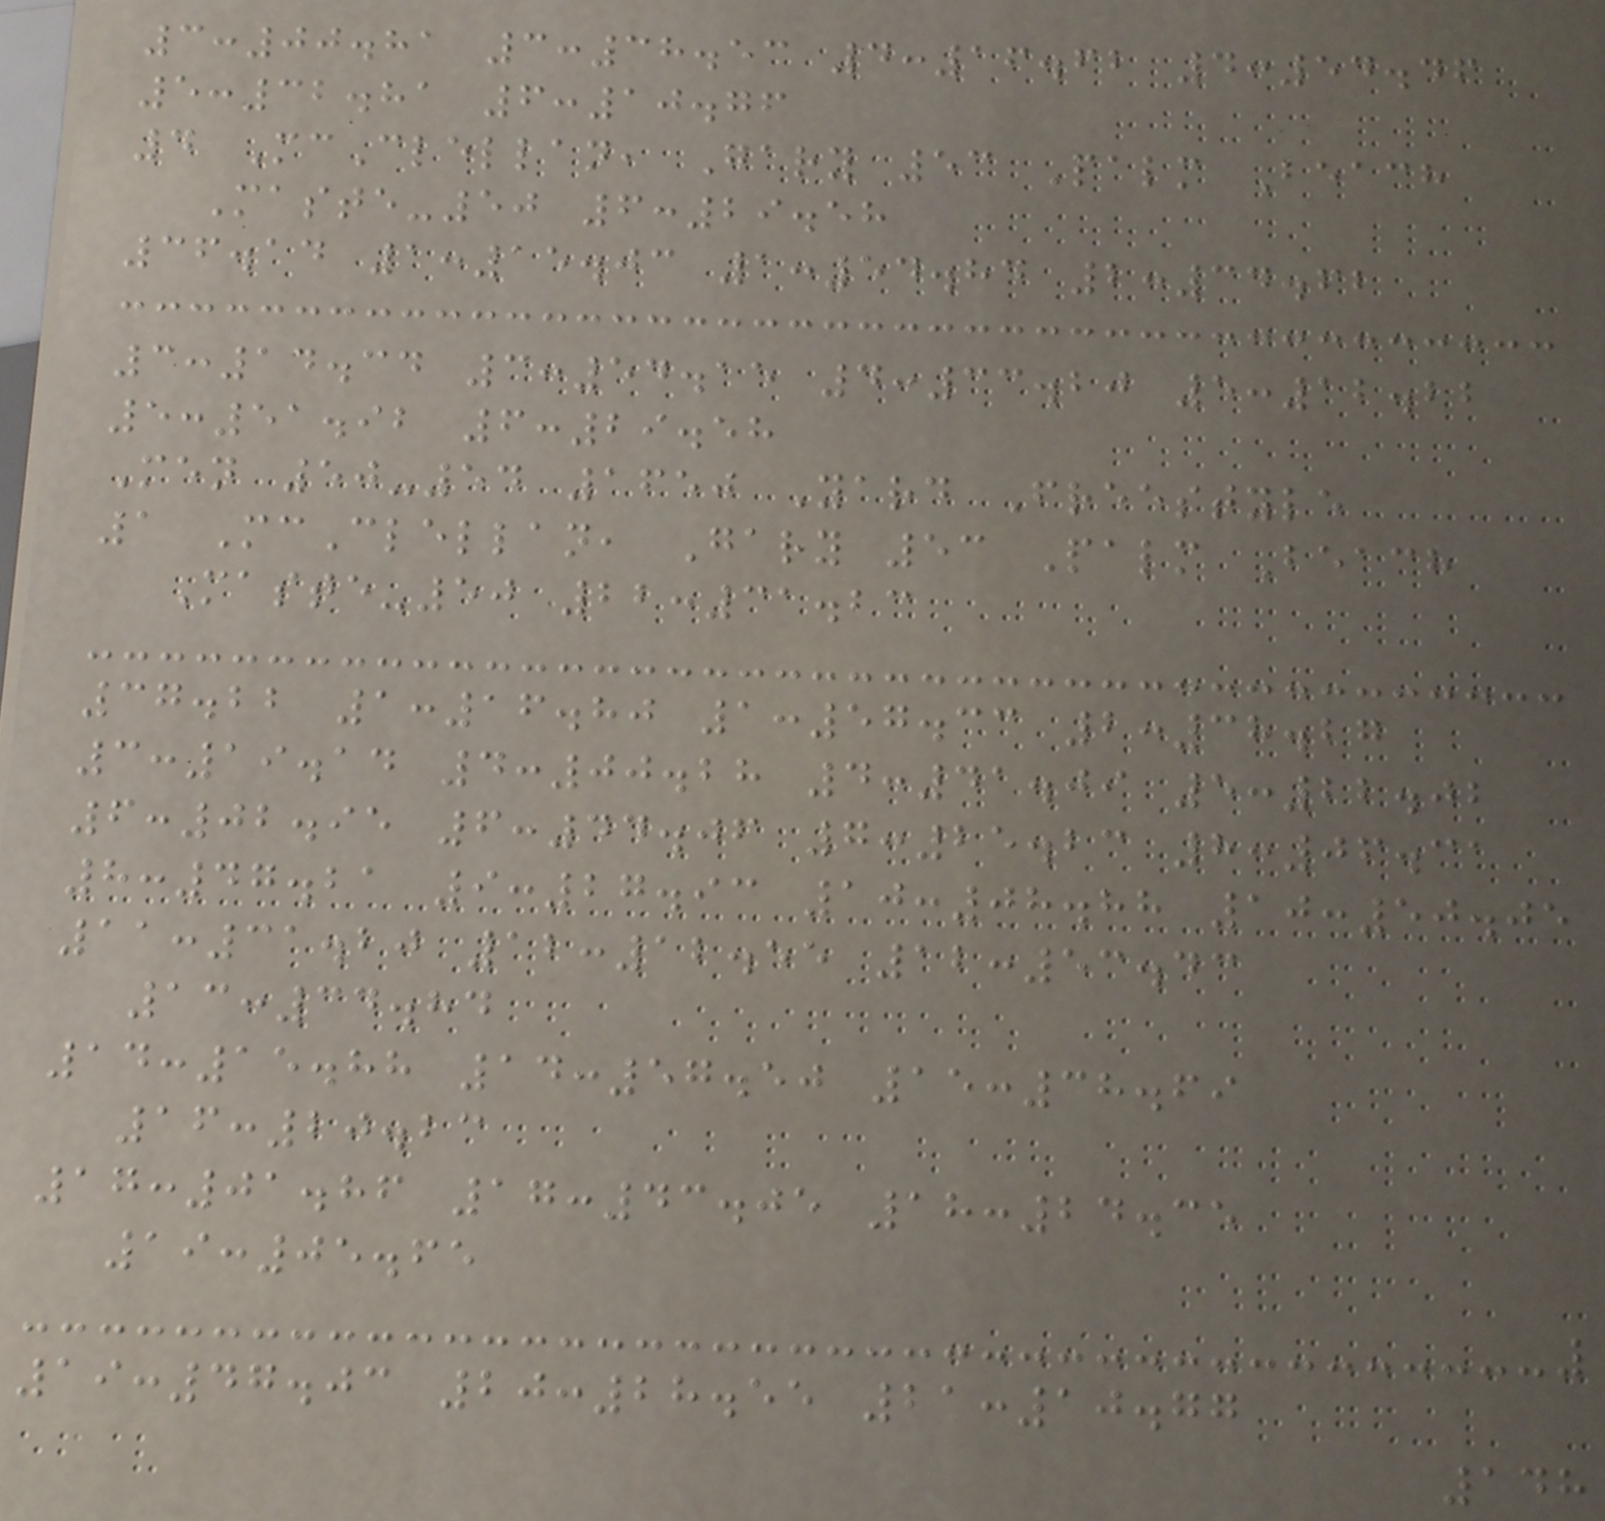3:00.81 3:38.53 4:16.62 4:54.46
5:32.81 6:10.76
4 McClellan, Gary 53 Palm Beach
Maste-50 6:29.58
36.14 1:15.03 1:54.84 2:34.62
3:14.34 3:54.15 4:33.20 5:12.22
5:51.92 6:29.58
Men 50-54 1650 Yard Freestyle
1 McClellan, Gary 53 Palm Beach
Maste-50 22:31.23
37.22 1:16.80 1:57.33 2:38.27
3:19.14 4:00.28 4:41.09 5:22.02
6:02.95 6:44.06 7:25.23 8:06.31
8:47.21 9:27.93 10:08.88 10:50.05
11:31.20 12:12.55 12:53.43
13:34.84
14:15.88 14:57.50 15:38.69
16:20.23
17:01.86 17:43.05 18:24.35
19:05.65
19:47.03 20:28.55 21:10.77
148
